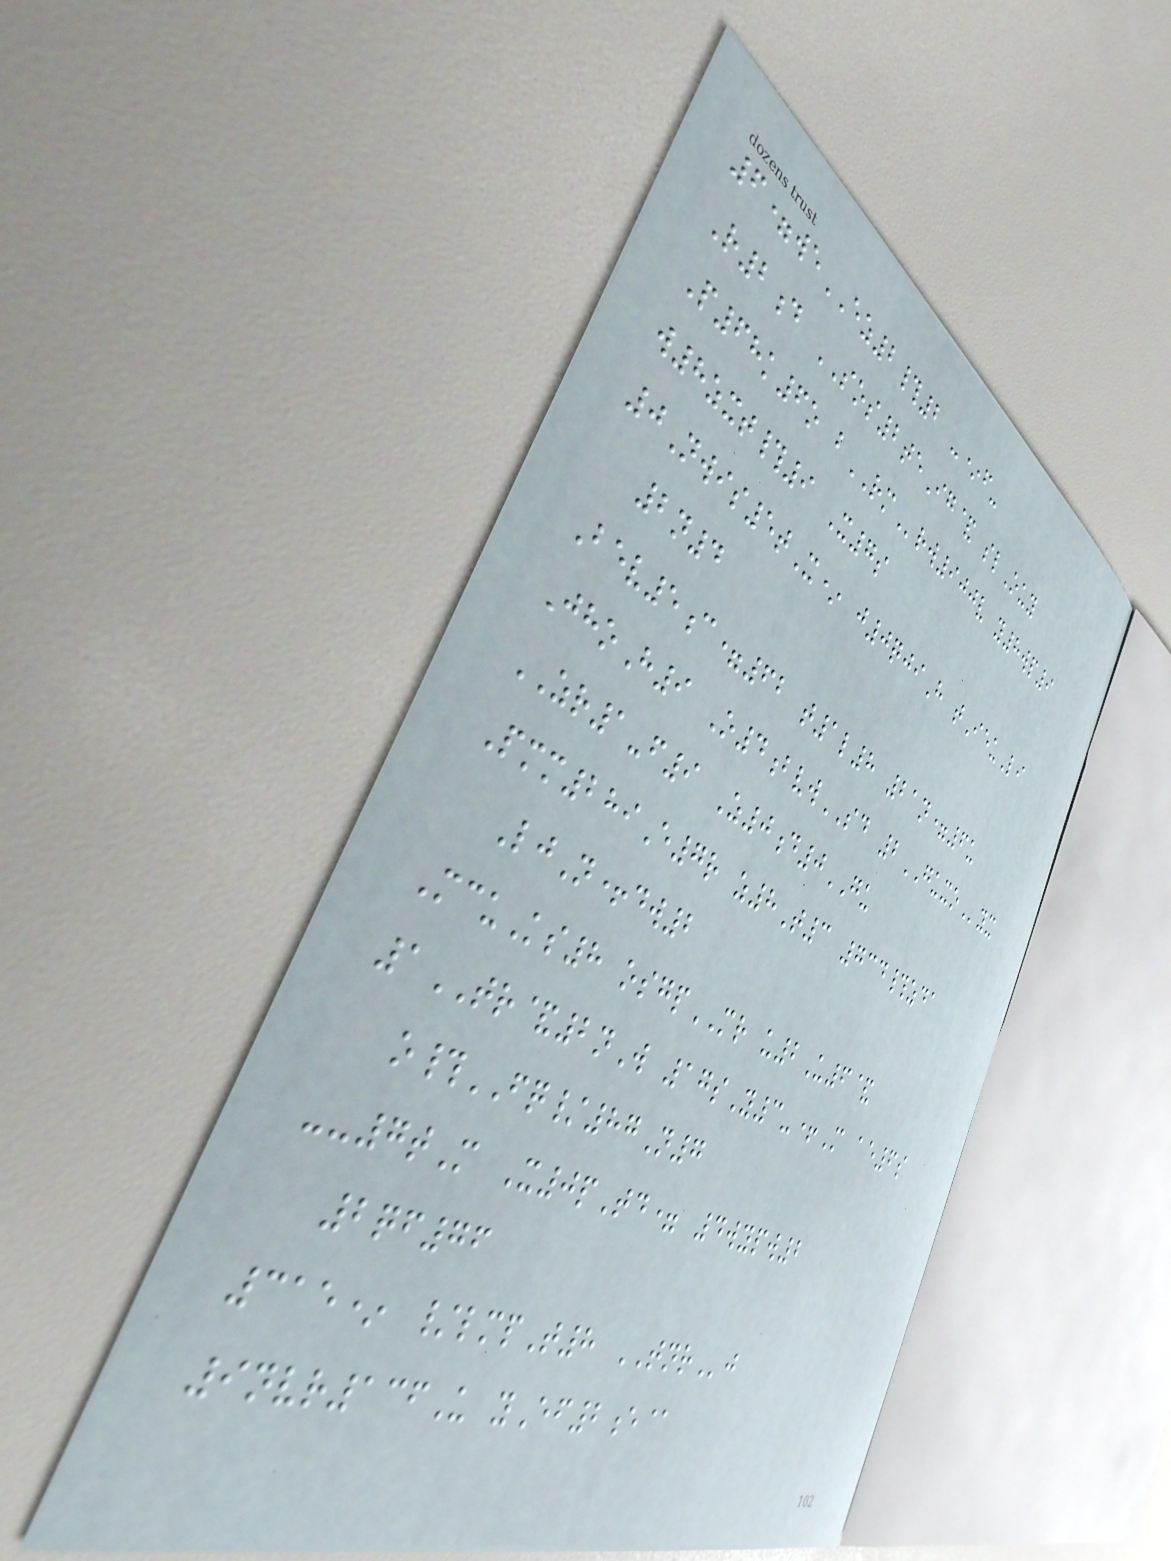6=weEZ2#2 -*f-
R2d SOS2teIg& slOuy
P68k6o bRMrw900v y8wp9
w8zxt#9 X7s
0Nwis5tX* j0qjiH tIeuLi
2n4
Bev5c=62 t1l8 21n=6u
JhoH9 O4bvwSD 2GUXOyx
ZR1-f9 Z0d0GU
Pmm289E7r z8T3 734#zda
LjN+dw2
McuKs8 osgpMR u2U6&
1TR&2nW 17sY3-+M ae6s
o#FQ/87N7
--7tM X0pTd= 4wypw2
2qf76
315* /lmpT8 TNRj
9nvr136U yEf2e@
